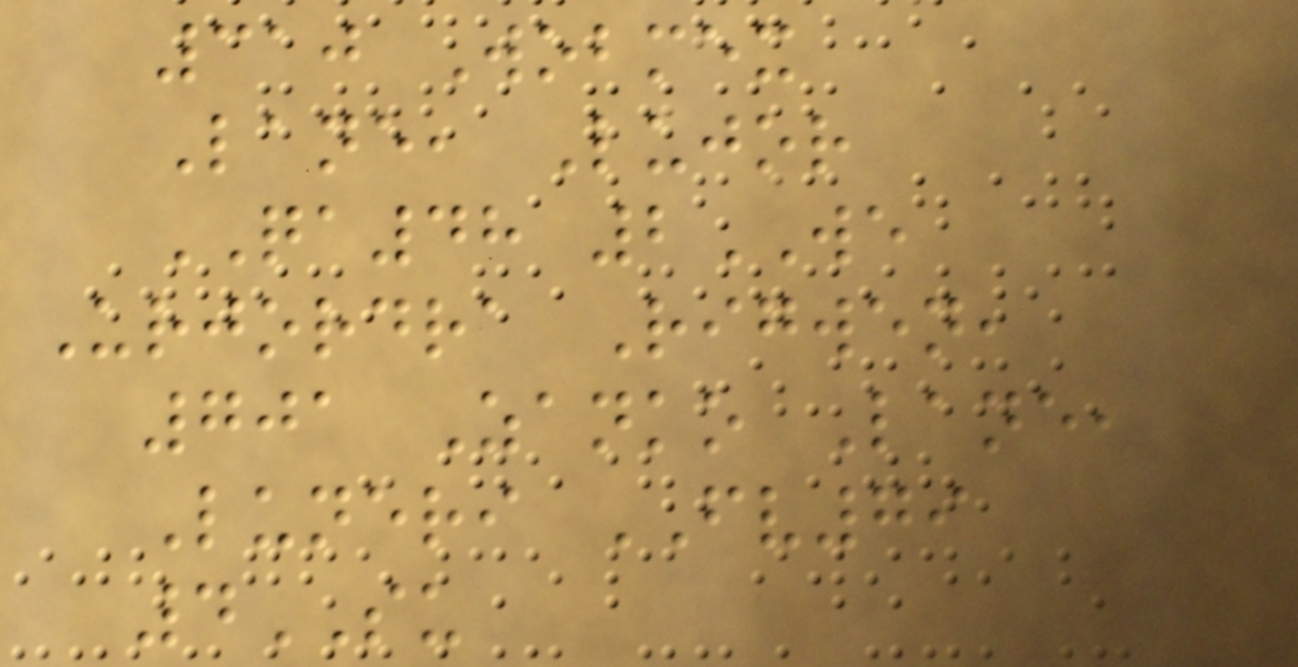310 Wobmex
Lane, Lujor
QA48 2WE
Urjordra Rigwen,
701 Zanko Lane,
Luneri FV79
4SU
